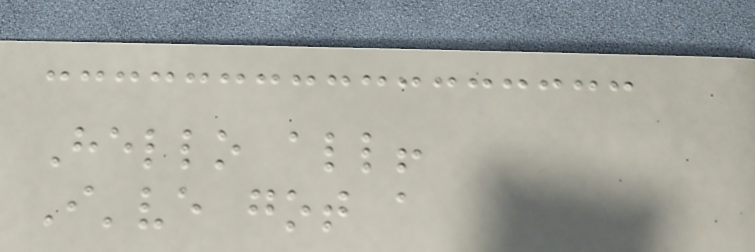Hello all!
I've got a
